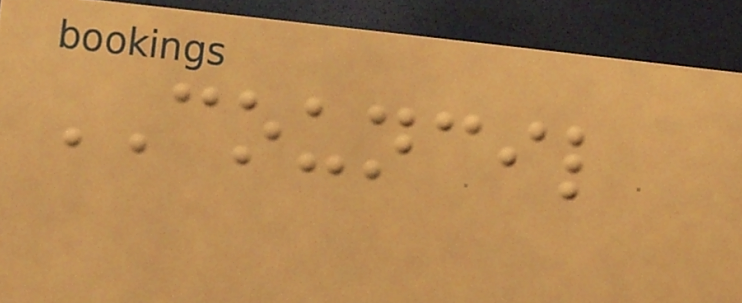COUNCIL
